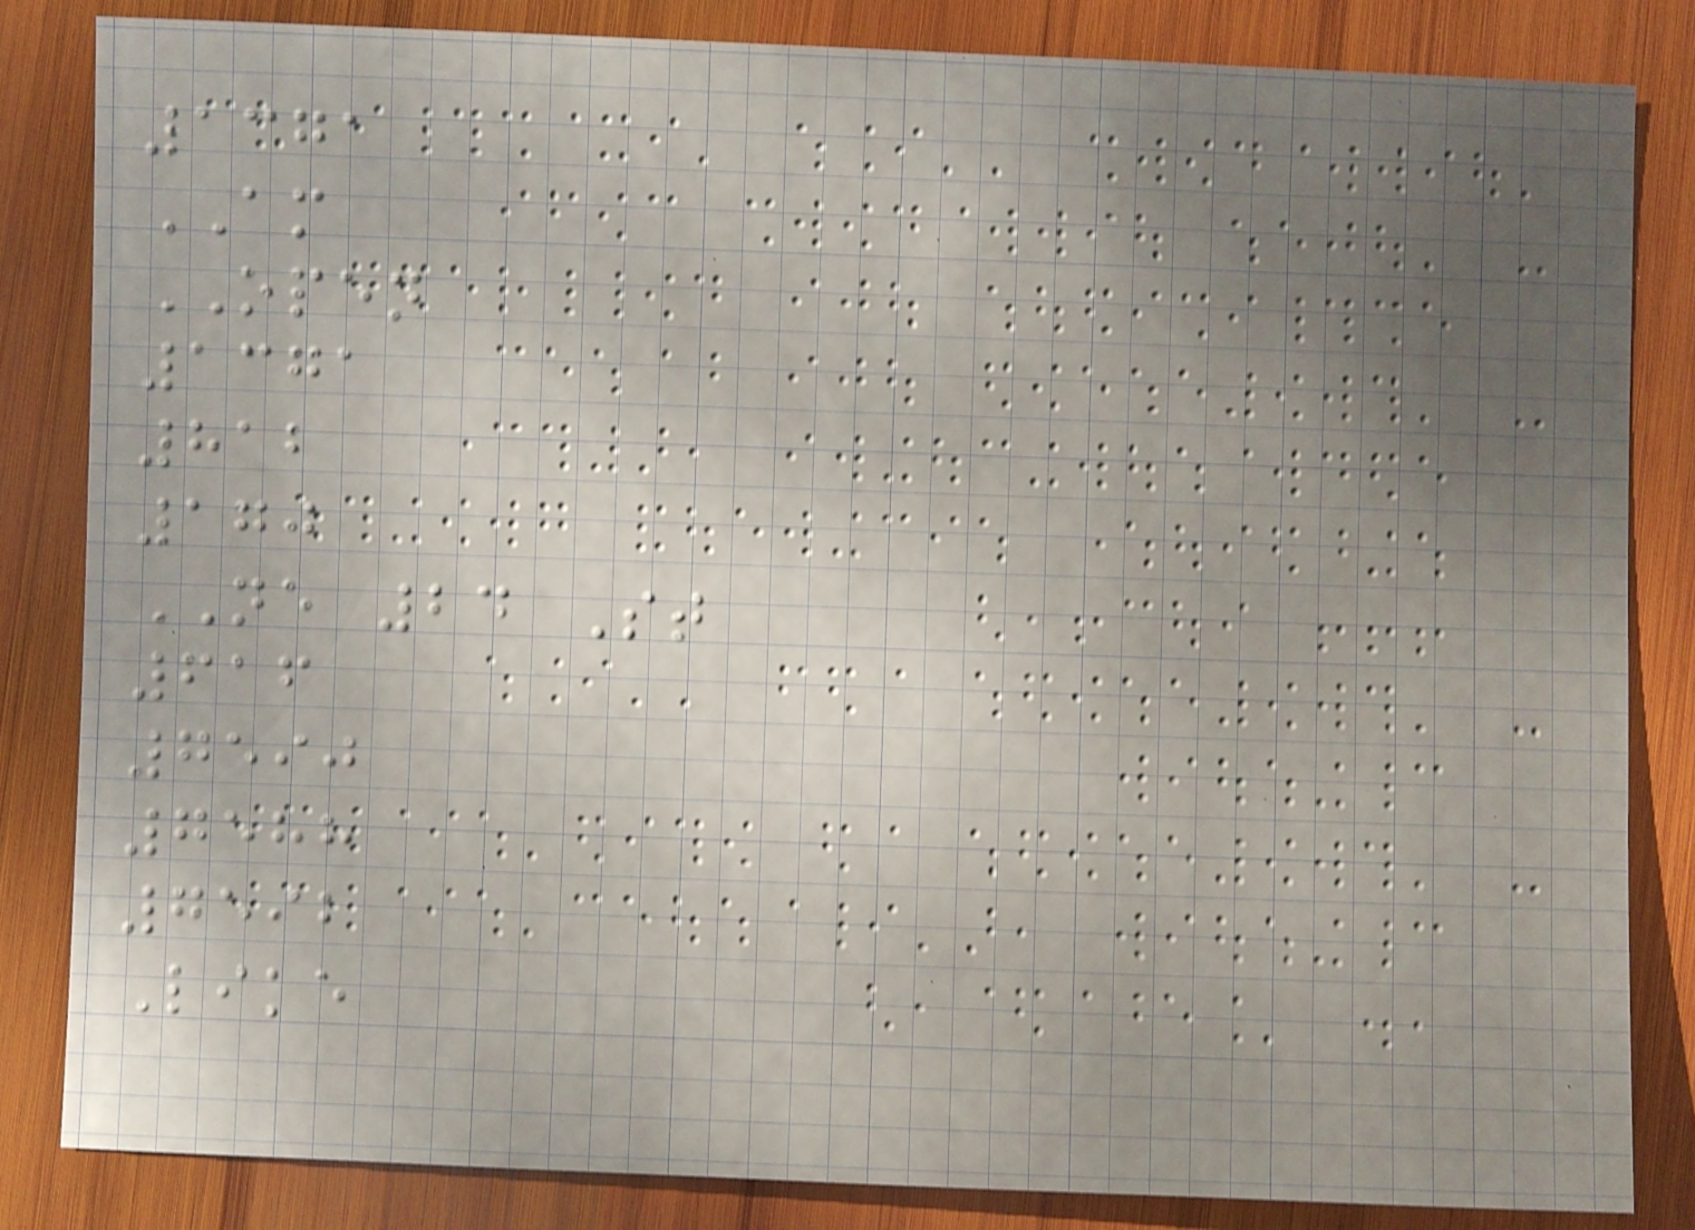1371
AM
OPEN
1371
812
170
NE 24 St
616
7590
7588
7592
Like
